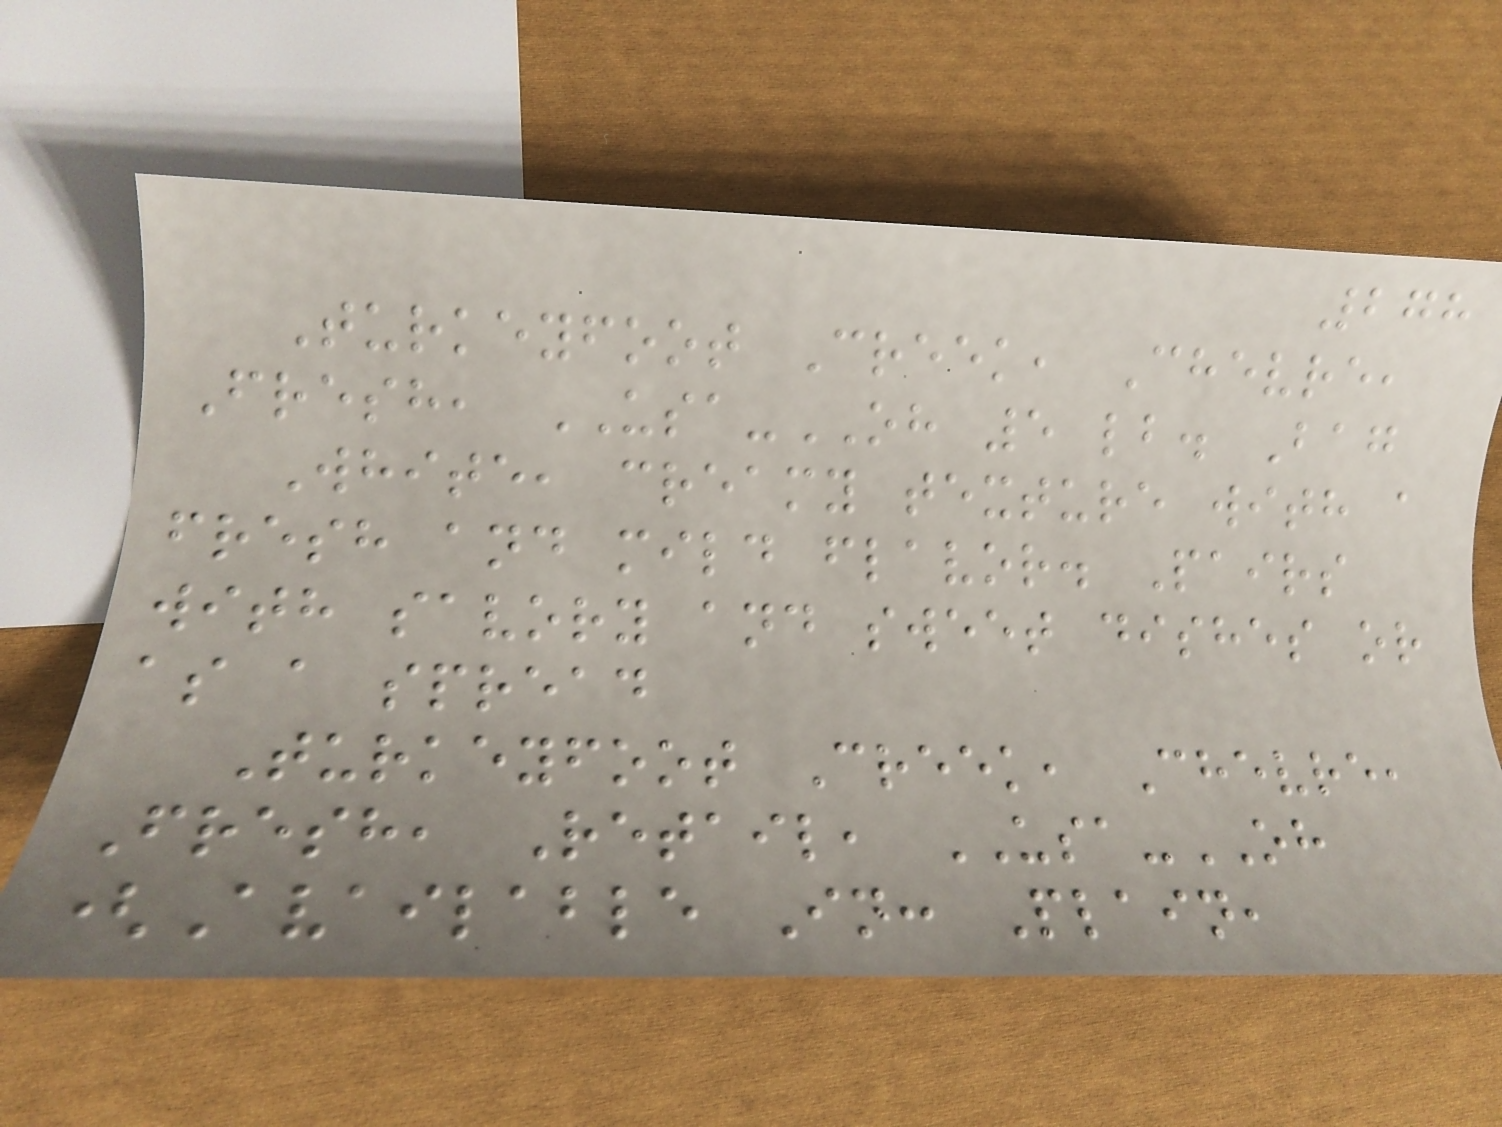278
Turkeyfoot Creek, Chevre,
Fresh, USA-OH 5 lb. Bag
White, creamy texture with a
fresh and mild flavor. Pairs
with savory and sweet dishes or
as a spread
Turkeyfoot Creek, Chevre,
Fresh, Retail, USA-OH
(Available In: Plain,
